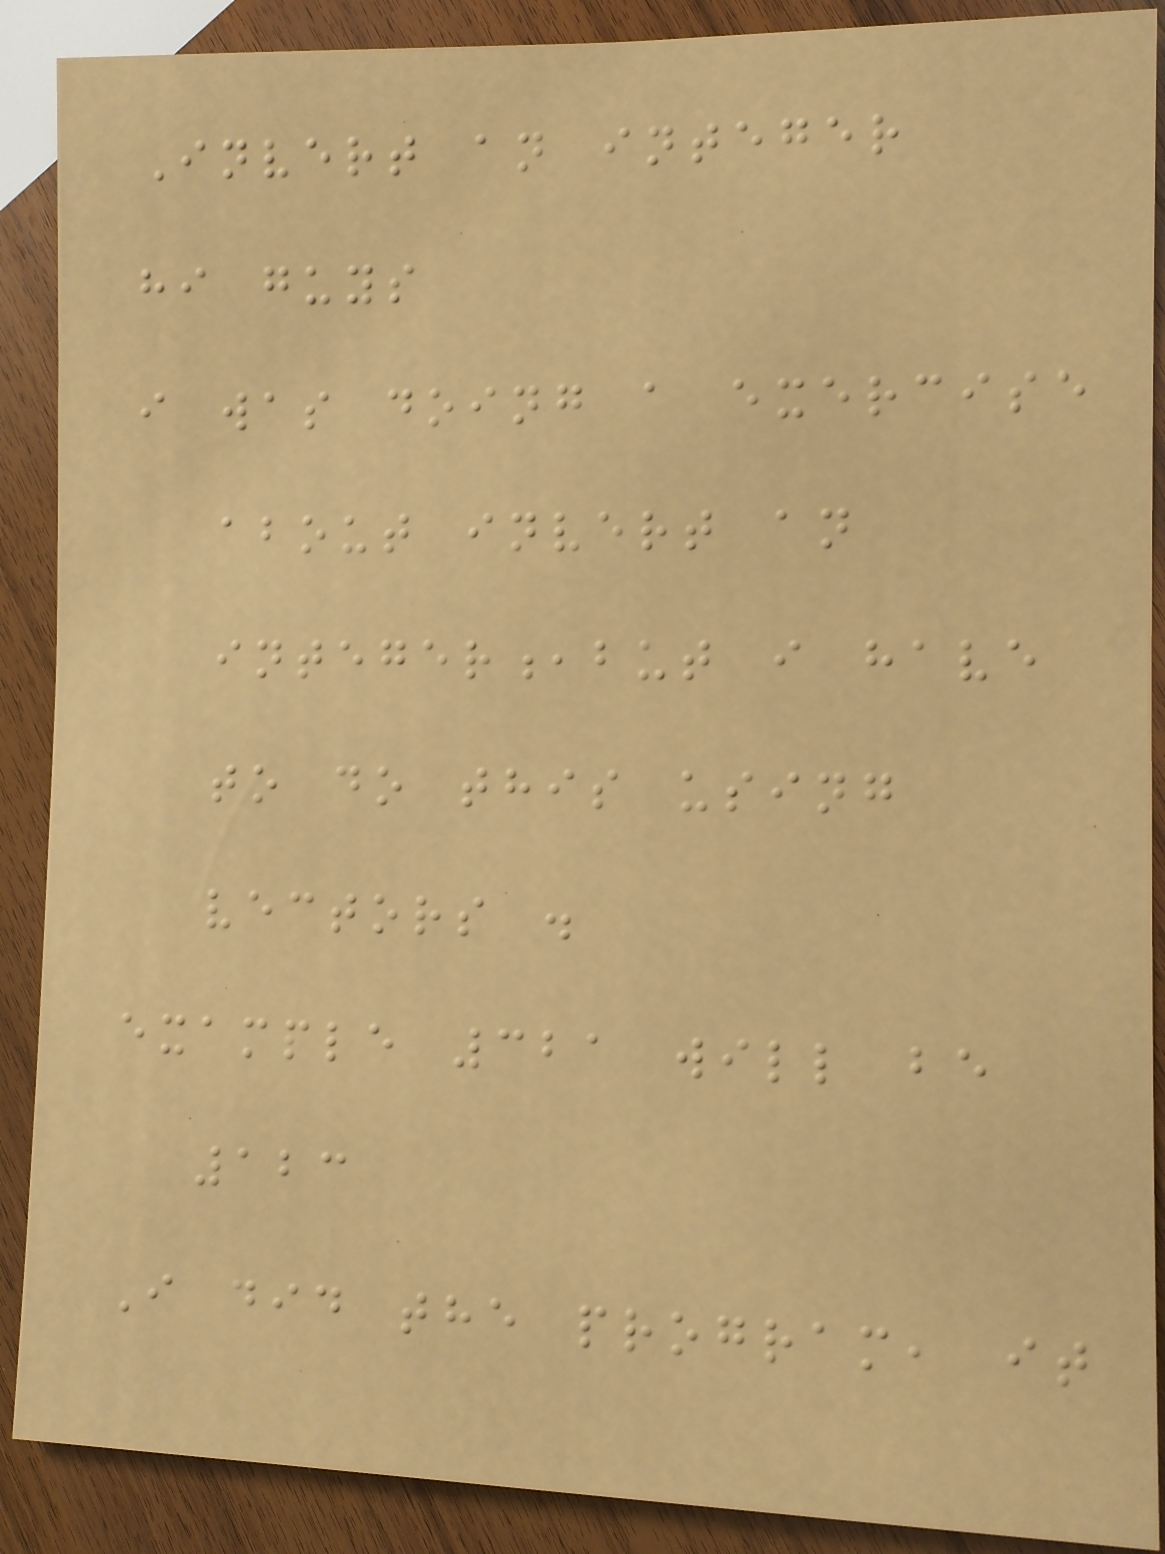Invert an integer
hi guys
i was doing a exercise
about invert an
integer,but i have
to do this using
vectors .
example 321 will be
123
I did the program, it
